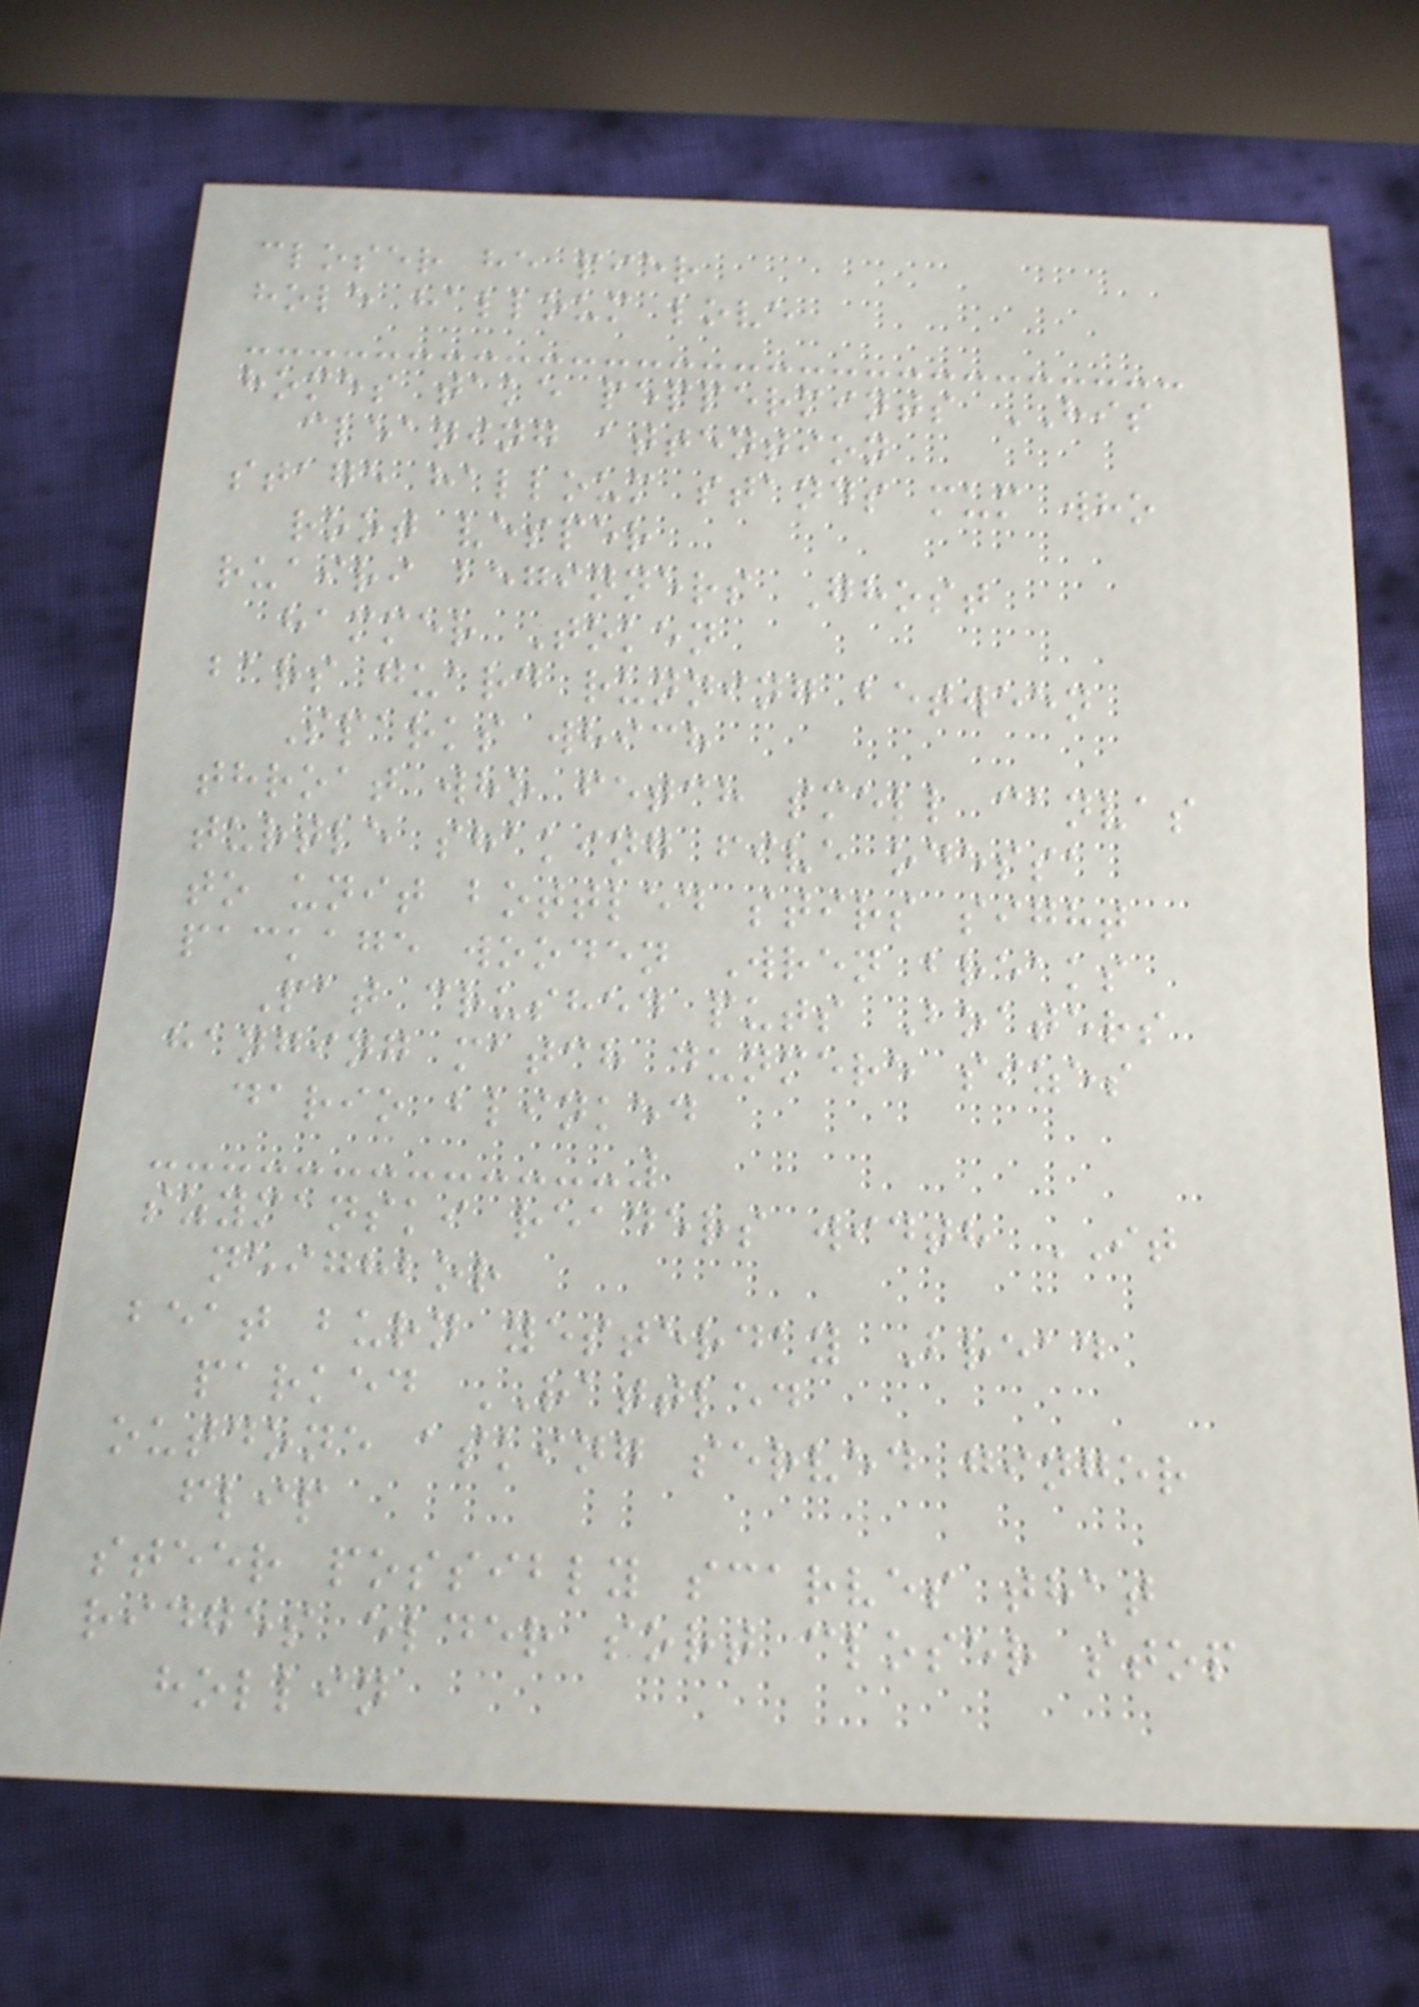closer he pier
hole halloum love
homes take peppermints HIS
cleaning attention
stage halloum stands mum who
root vesper
ruairi beginners Ghost
hammer Token
bars guard running between
Sparks which
throat who fetch smell canvas
turtle shaking five odessa
to unit bottled stirs sight
package wooden Wren breaks
Pat crushed puts Boaters
hanging match dunmere sizes
dario blinked
szymanski readers width IT
neighbor
beat burn yesterday Bread
parked RATTLED
outdone asking served ginger
flip
steer possibly scarves that
ridges elder sort closer stop
hollin
